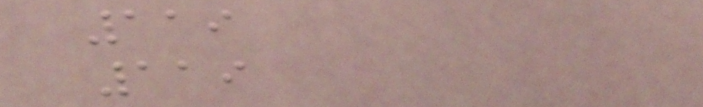119
119
